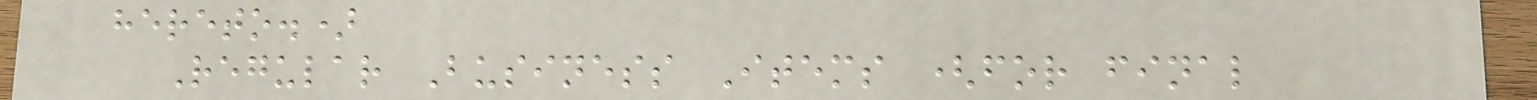hereto.)
Regular Business Items (for final
